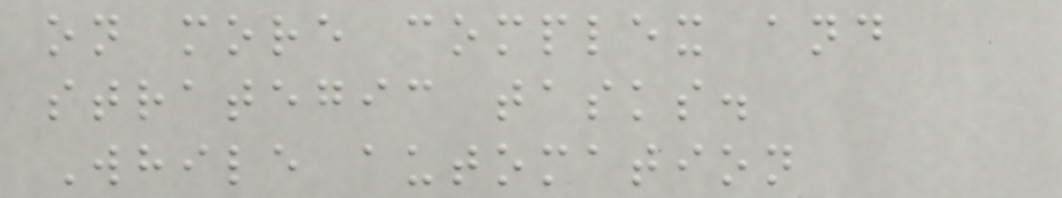on more complex and
strategic tasks.
While automation
